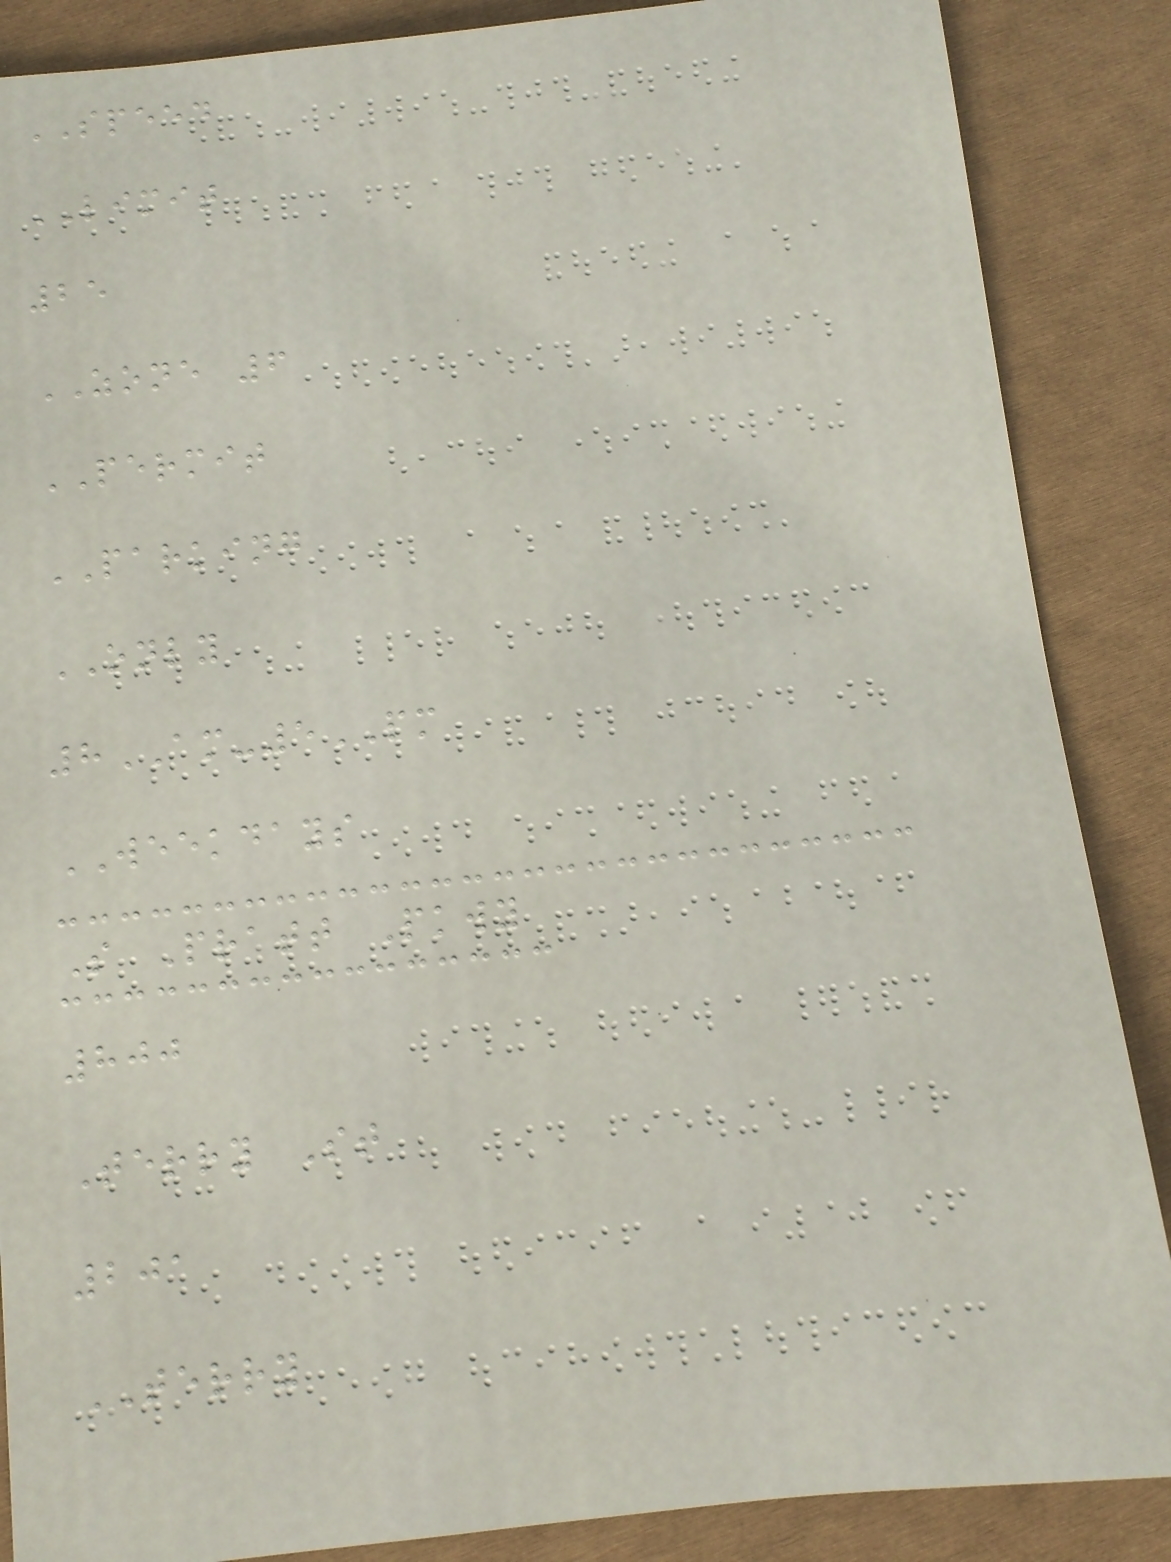SPEED
LIMIT
25
ZONE 6
PERMIT
PARKING
ONLY
8AM-5PM
WEEKDAYS
S Pratt Pkwy
800
Terry St
201
TERRY
